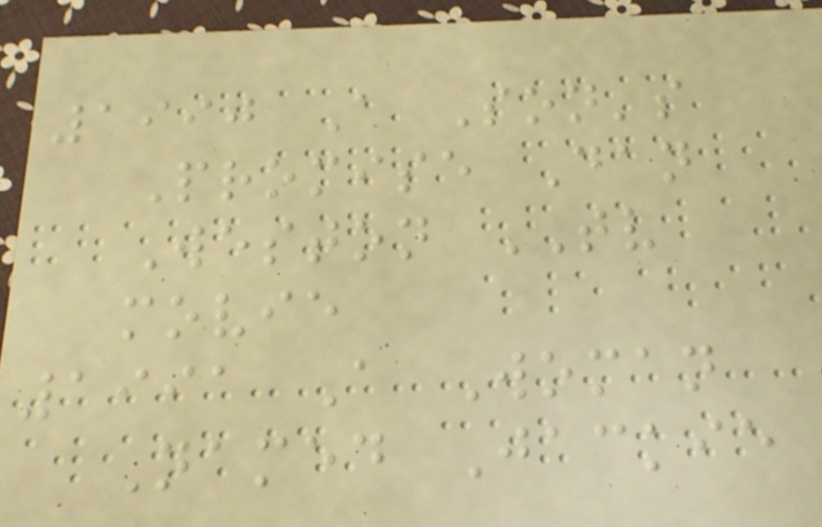1990 A Son's
Promise Dan
Weston TV
movie
1991 A Woman
Named Jackie
